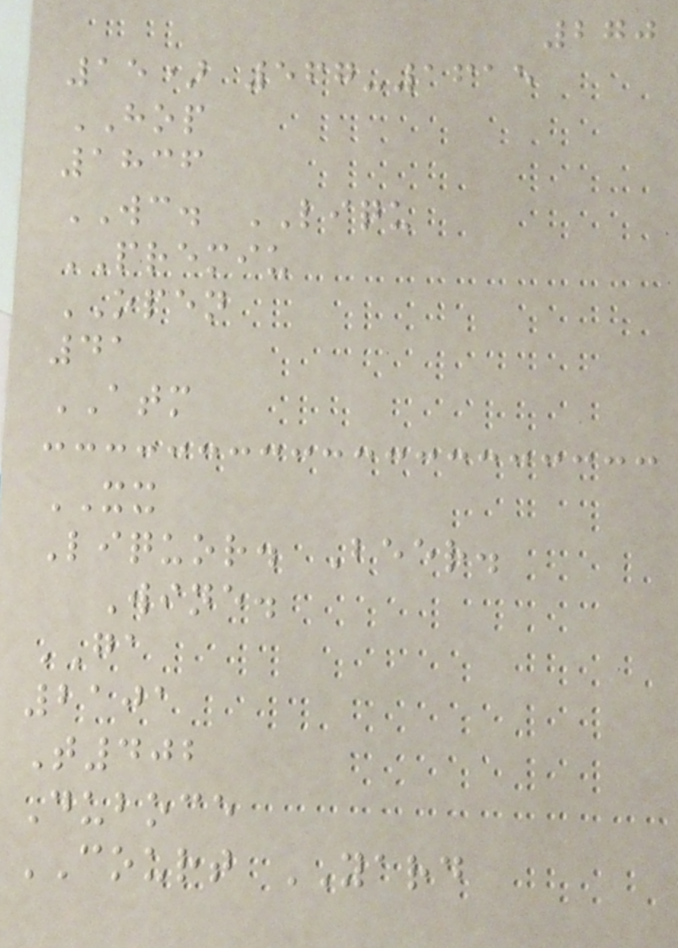270
15) 567-1615
HOP
1836
WC. LIQU
PREMIU
OPEN
41
ATM
XX
Liquor. Beer.
Wine.
GA
2101
T402
Duboce
COURT YARD
